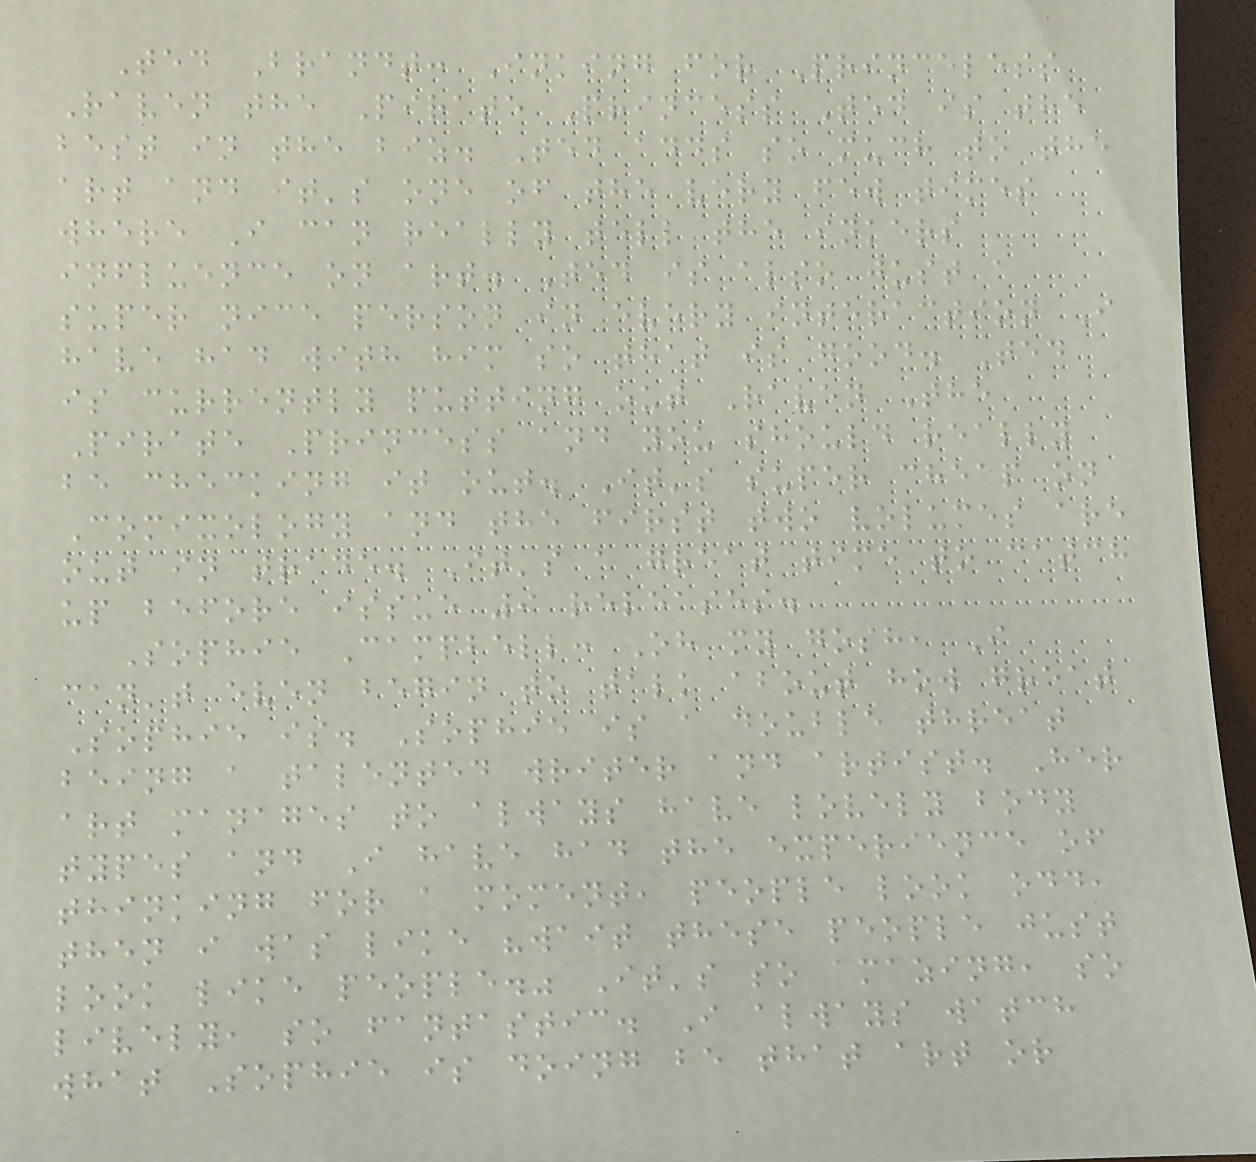Ted Brandt: Inking for Princeless
Raven the Pirate Princess Ted is the
best in the biz. Ted adds so much to the
art and it's one of the very few times
where I can really tell the inkers
influence on art. Ted is also just a
super nice person in every interaction I
have had with him so that is good. Ted
is currently putting out Raven The
Pirate Princess and you should really
be checking it out. It's super cheap on
Comixology and the first two volumes are
out in trade. It's a great time to catch
up before issue 9 releases.
Sophie Campbell: Oh my gosh, I
can't even begin to talk about how great
Sophie is. Sophie is a double threat
being a talented writer and artist. Her
art manages to always have lovely body
types and I have had the experience of
thinking for a moment, people look odd,
then i was like "wait these people just
look like people." It's so amazing, so
lively, so fantastic. I always watch
what Sophie is doing be that art or
